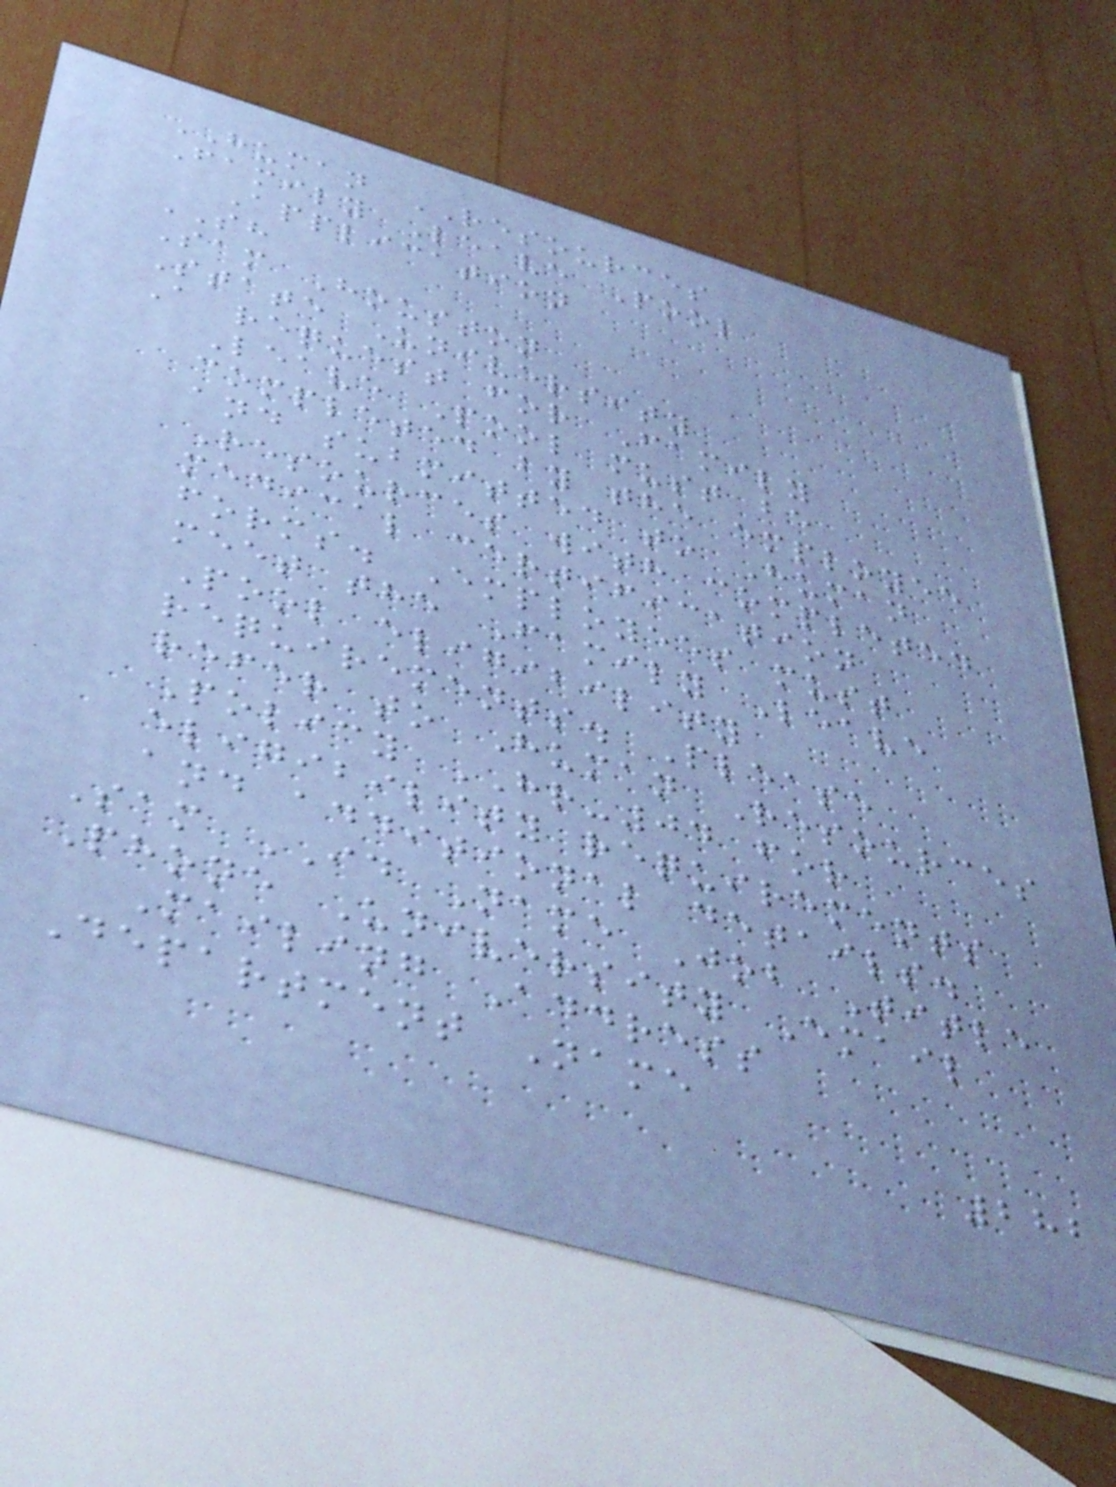HUMAN RESOURCES
Family Leave Pool
Application
SH
Sam Houston
State University
A request for Family
Leave Pool must be
completed by the employee
and submitted to Human
Resources with completed
medical certification
forms. Employees must
meet the Family Leave
Pool eligibility
requirements. Please
refer to Human Resources
Policy HR-04 for
eligibility requirements
and additional details.
Sam ID Name Job Title
Phone University Email
Mailing Address
Department Name
282
